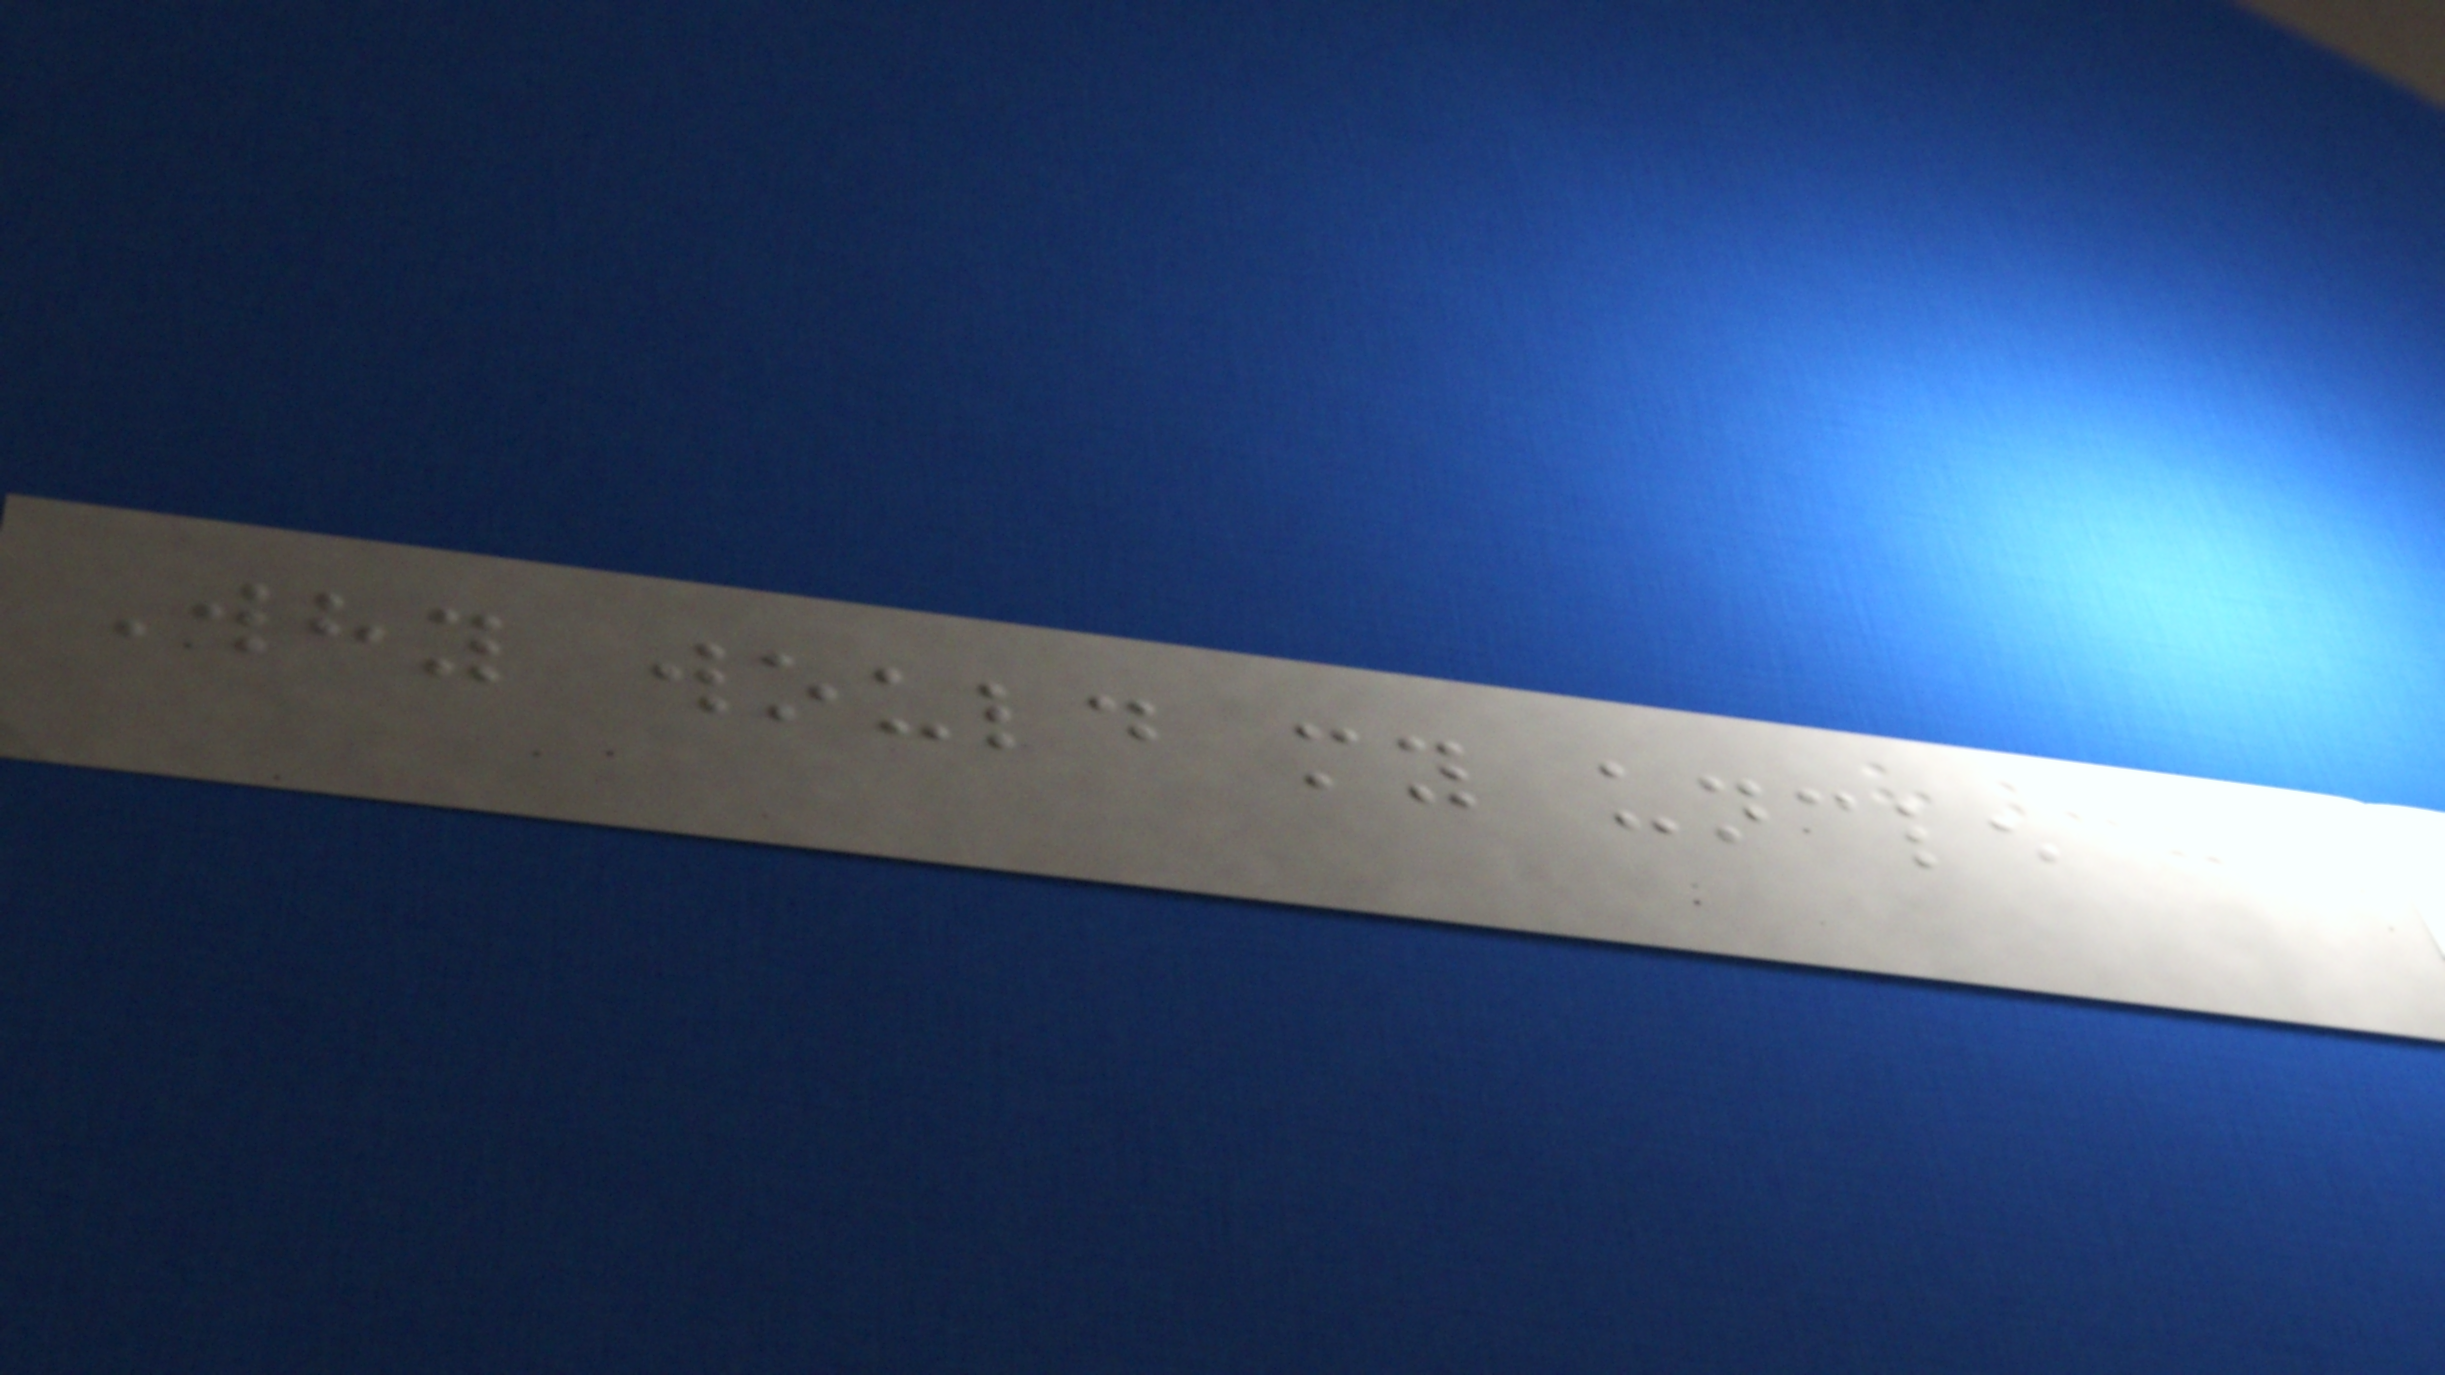Why would my uncle
